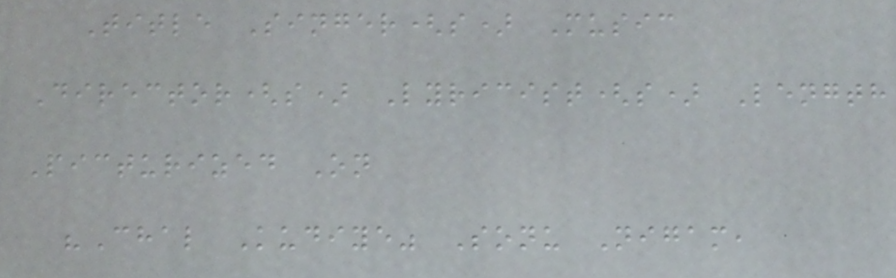Title Singer(s) Music
Director(s) Lyricist(s) Length
Picturized On
"Chal Kudiye" Sonu Nigam,
